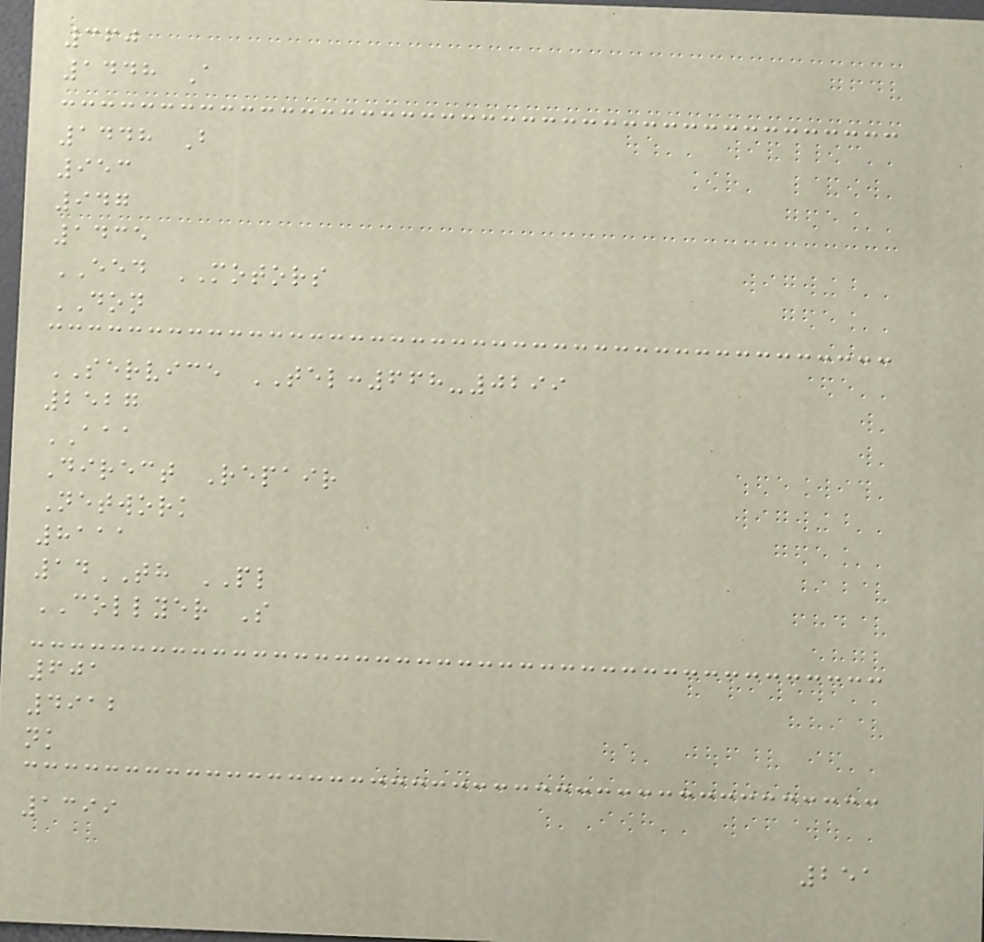360
1448 A
1448 B
953
947
1435
EED MOTORS
DON
SERVICE TEL:668-0299
2527
AAA
Direct Repair
Network
8111
14TH PL
COLLYER S
601
4912
nk
1399
251
